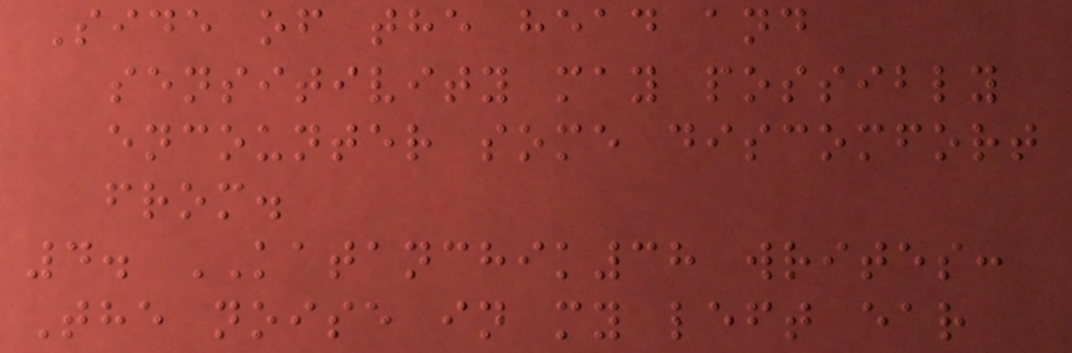Side of the head and
sensitivity may possibly
encounter some discomfort
from.
4. KATANCHIK38 writes:
The noise in my left ear
